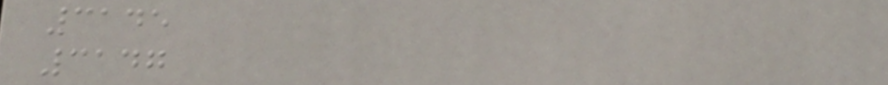3145
3147
